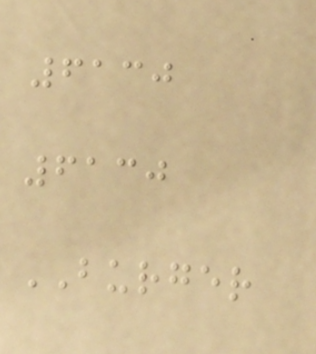6130
6130
BURGER
